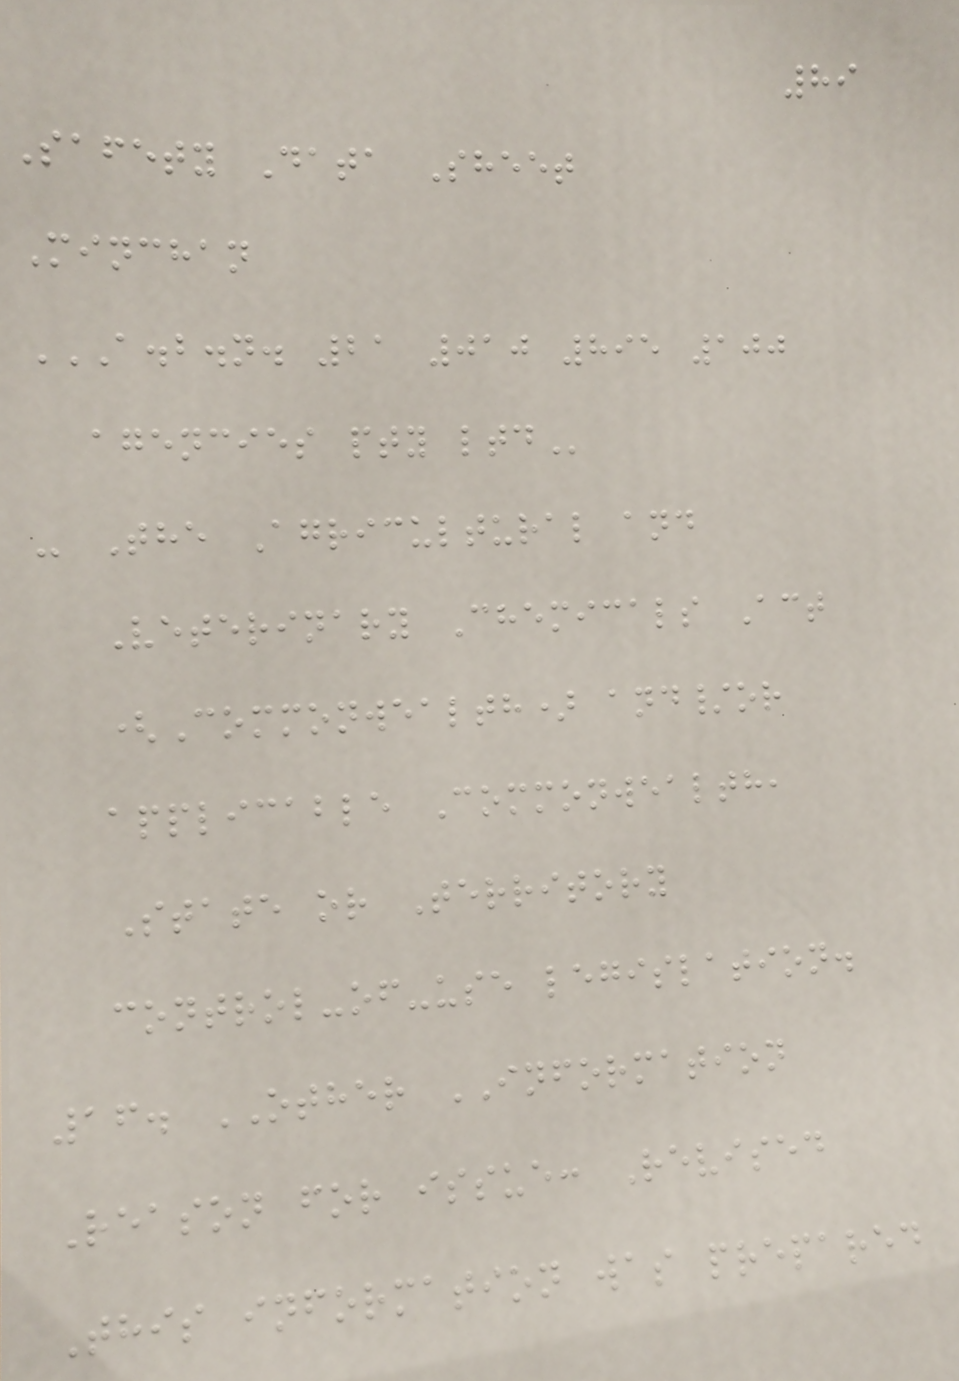89
Safety Data Sheet
Minchan
A.B.N. 21 010 895 100
AGENCIES PTY LTD
- The Agricultural and
Veterinary Chemicals Act
(Commonwealth) and/or
applicable Commonwealth,
State or Territory
control-of-use legislation.
16. OTHER INFORMATION
Reason for issue: Revised
This information was prepared
